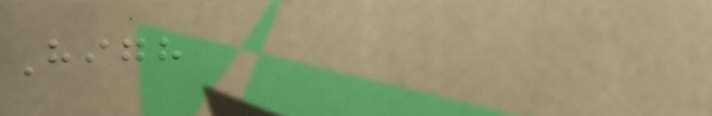High
